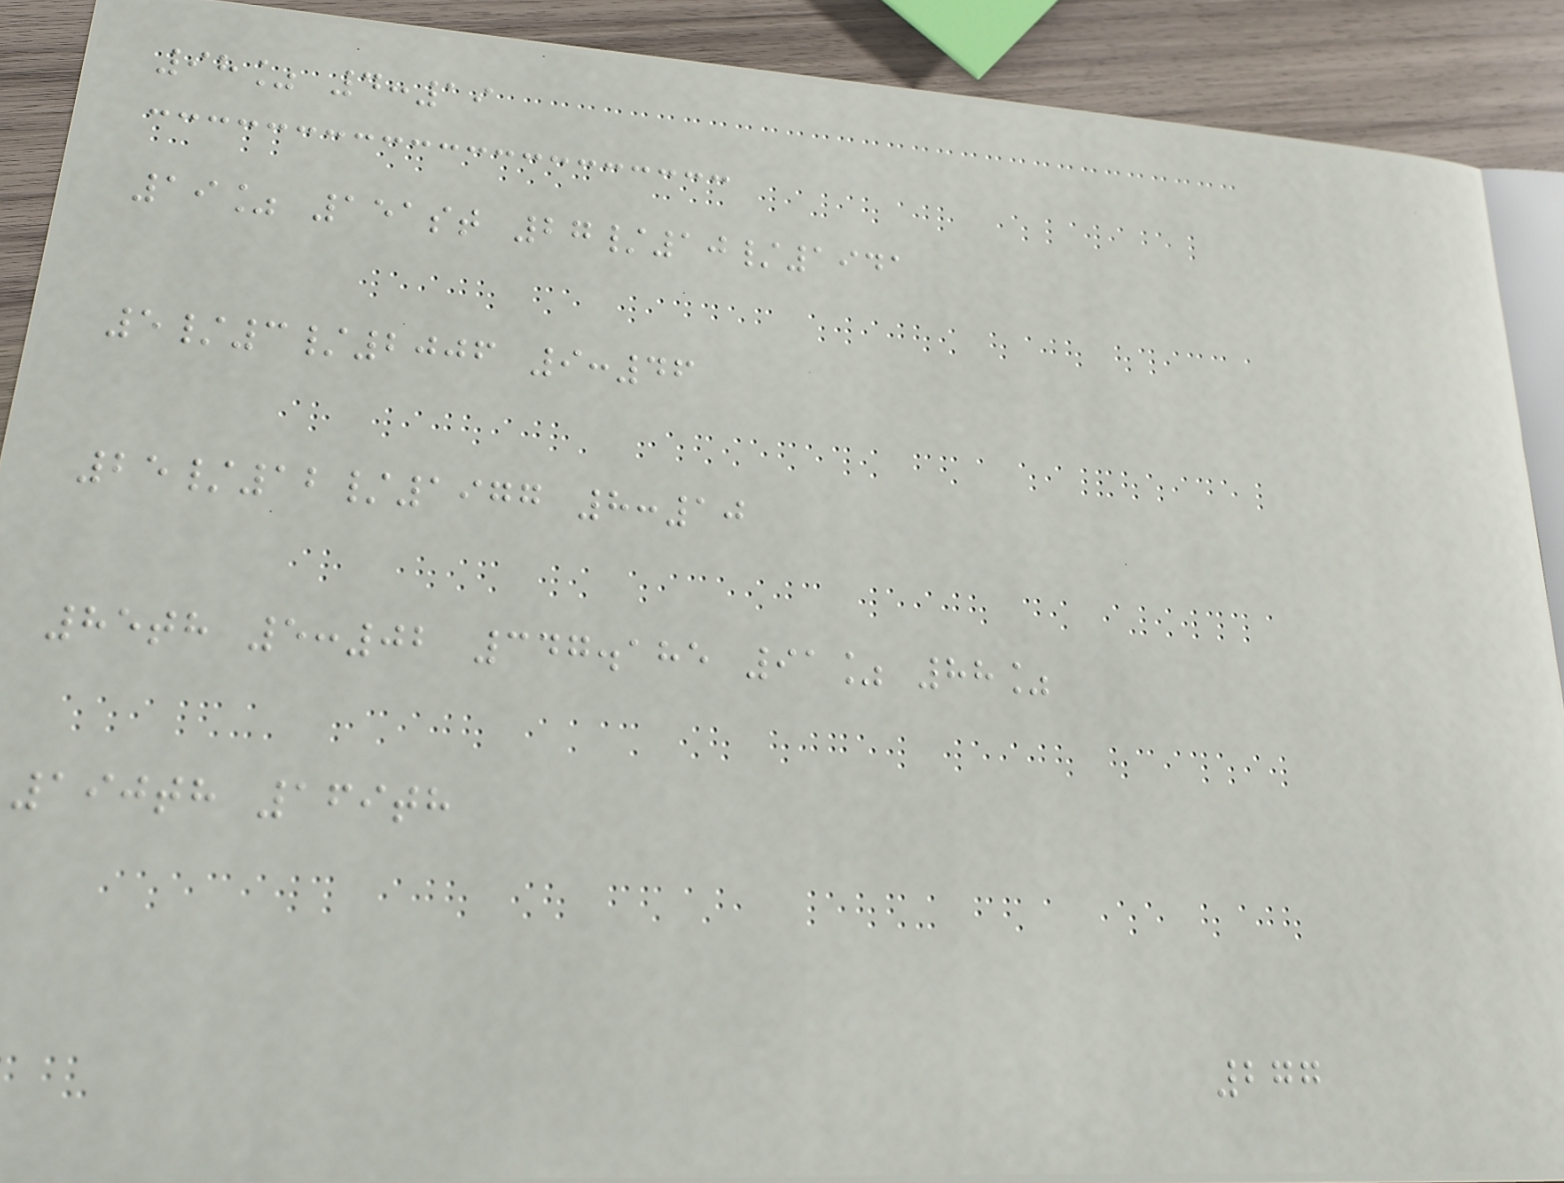98% 4:19
19% 151st 27/10/1941
5/3/2006 9:46
25/12/1977 8:10
85th 5:02 347.185 91% 88%
190th 169th
277
